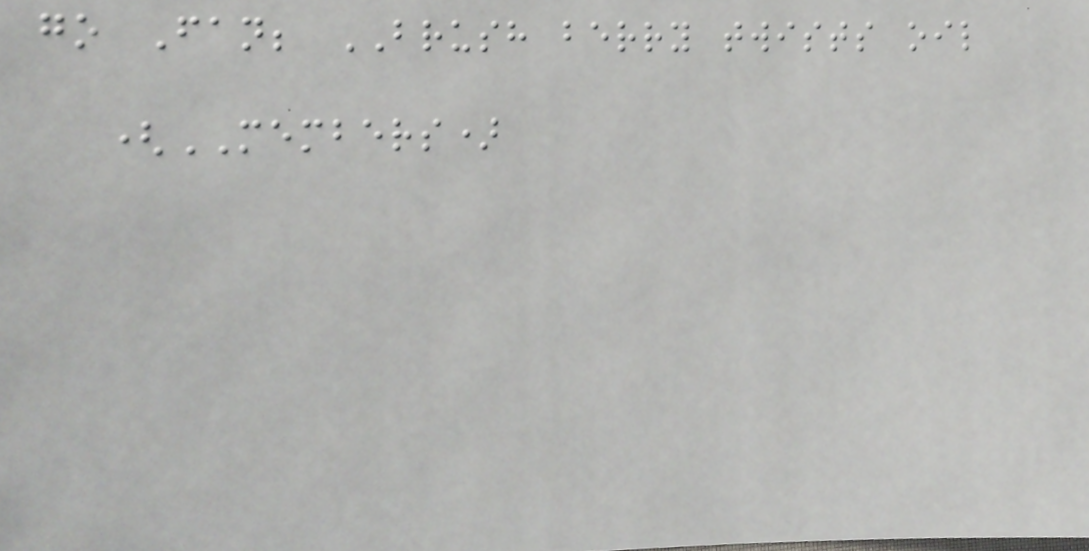go Fan; BRUSH berry twists oil
(MEMBERS)
